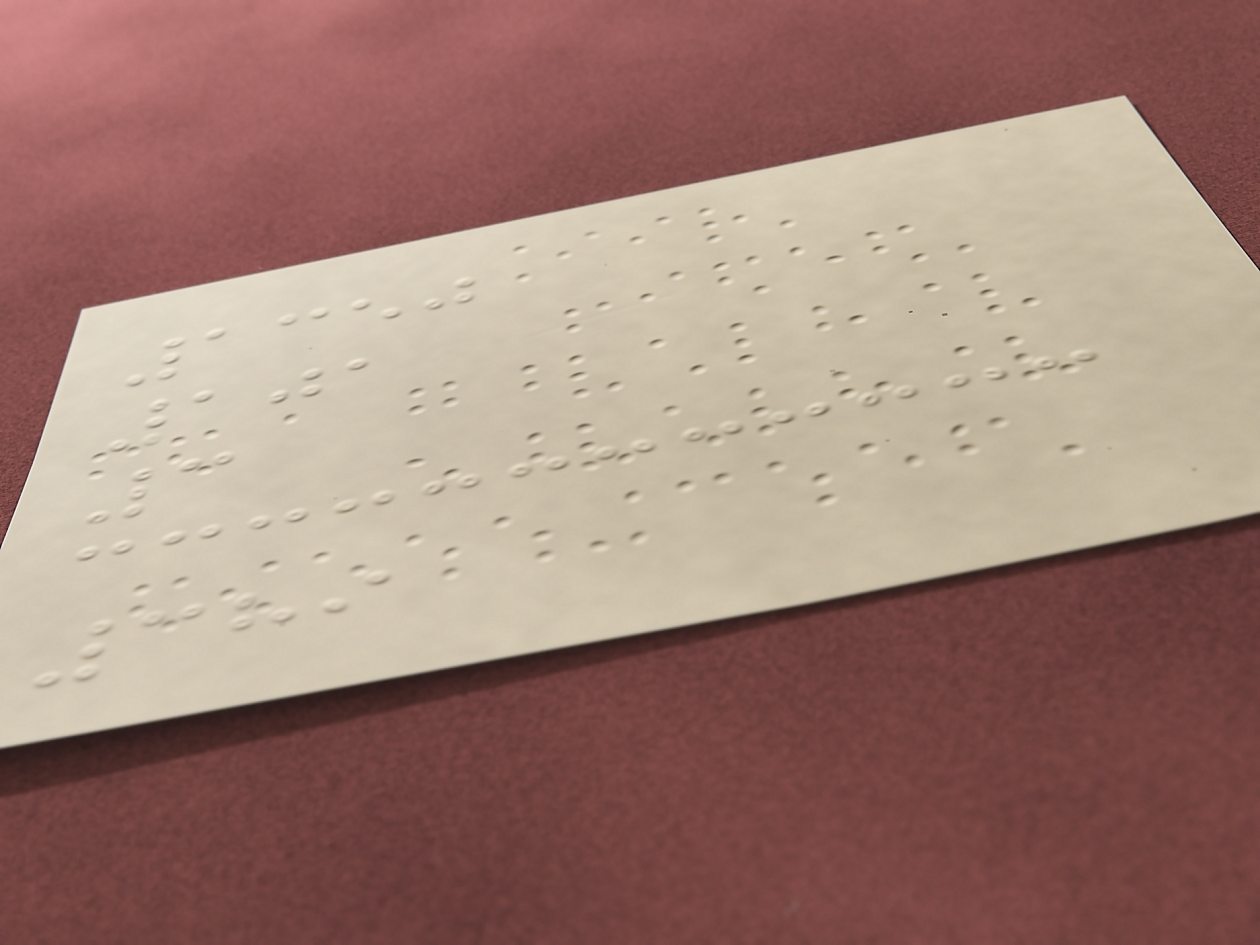1350
101
3
389
